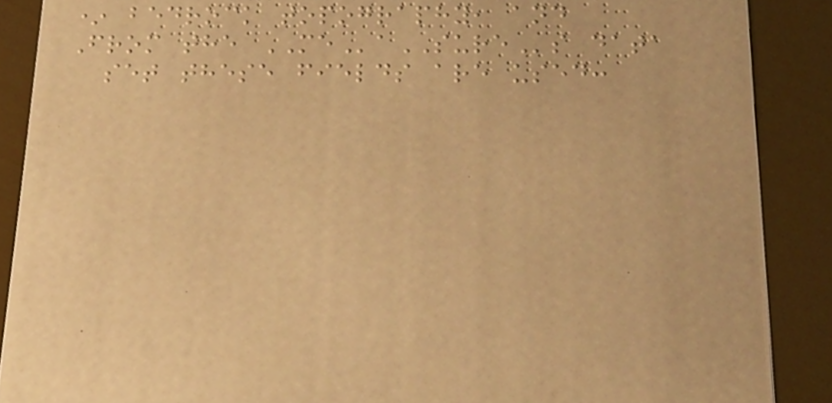* bedrock topography, and
From the MEaSUREs data
set these fields are used:
